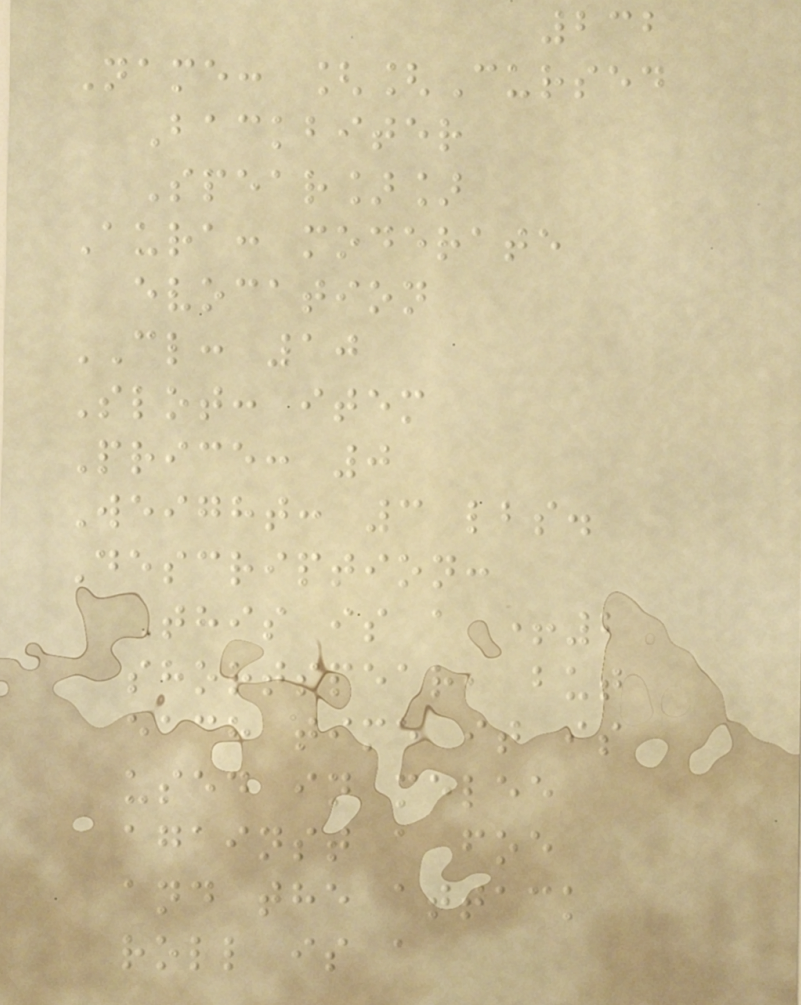232
Name: [[Cursed
Backbiter
Spear]]
Aura: moderate
evocation
CL: 10
Slot: item
Price: 0
Weight: 3 lbs.
Description:
This is a +2
shortspear, but
each time it is
used in melee
against a foe
and the attack
roll is a
